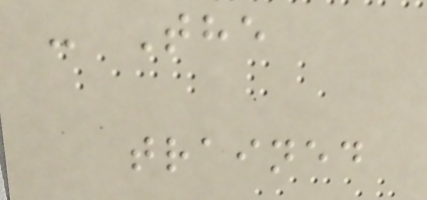- The
trained
